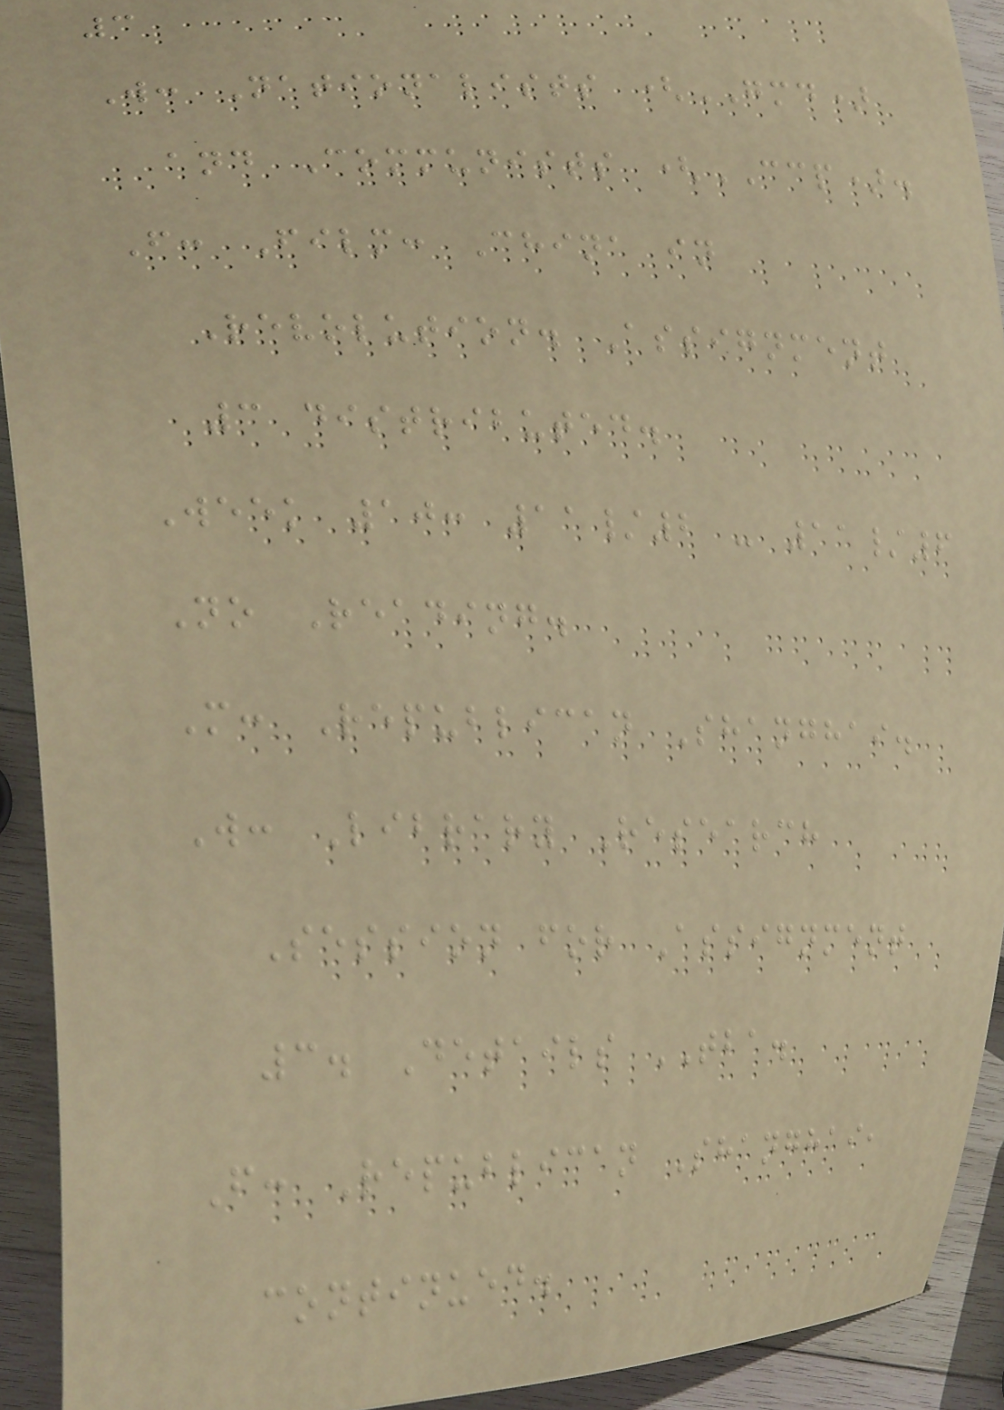3
W: Nationalists (GMD)
and Communists (CCP).
F: Film: China in
Revolution. Assignment
3 distributed.
Week 10: 11/2 - 11/6
No Reading.
M: Republican Shanghai.
W: Library Research
Session for Assignment
3. Details TBA.
F: Republican Shanghai,
continued.
